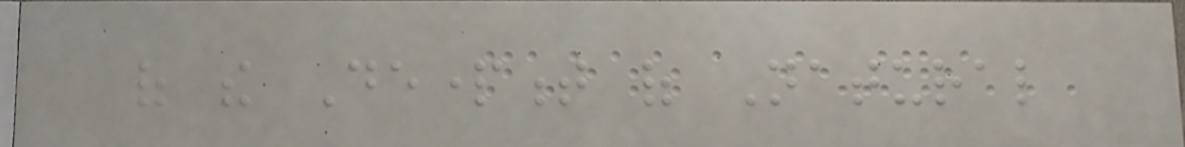of the Department of Natural
